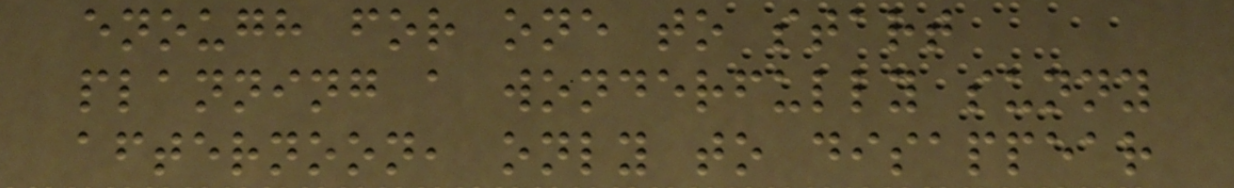enough for one to start
planning a wonderfully sunny
afternoon, only to disappear
